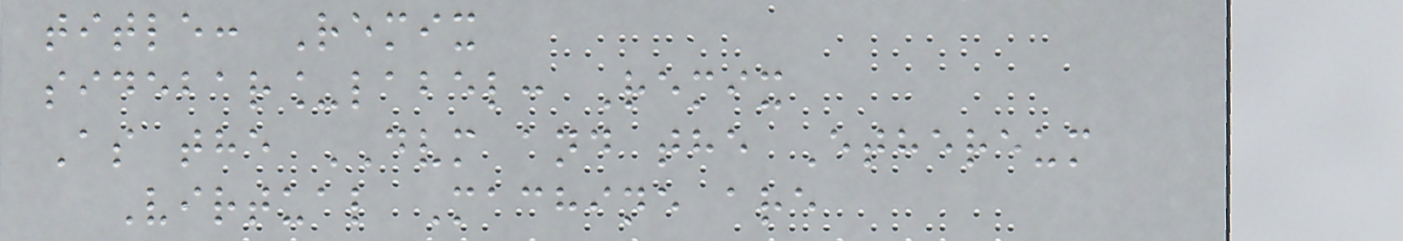title: Remix
sidebar_label: Remix
As the DVM and the Ethereum
Virtual Machine are
